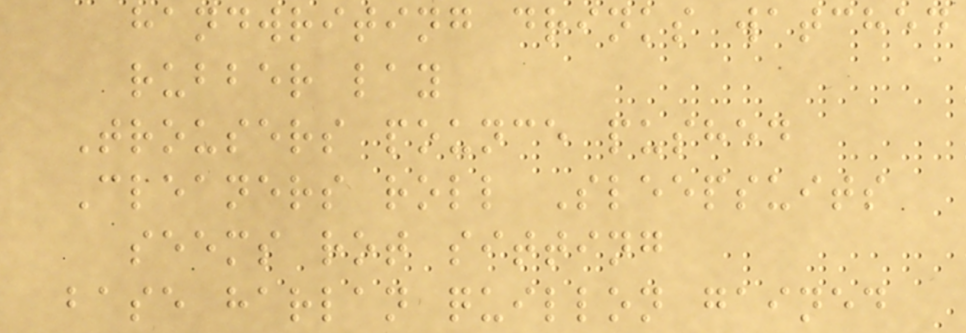handwriting drinks watched
rubber lay
Trousers pounce pushed
Cleaners roll Sleepsuits
seems rot sitting
base harlan quillon gained
